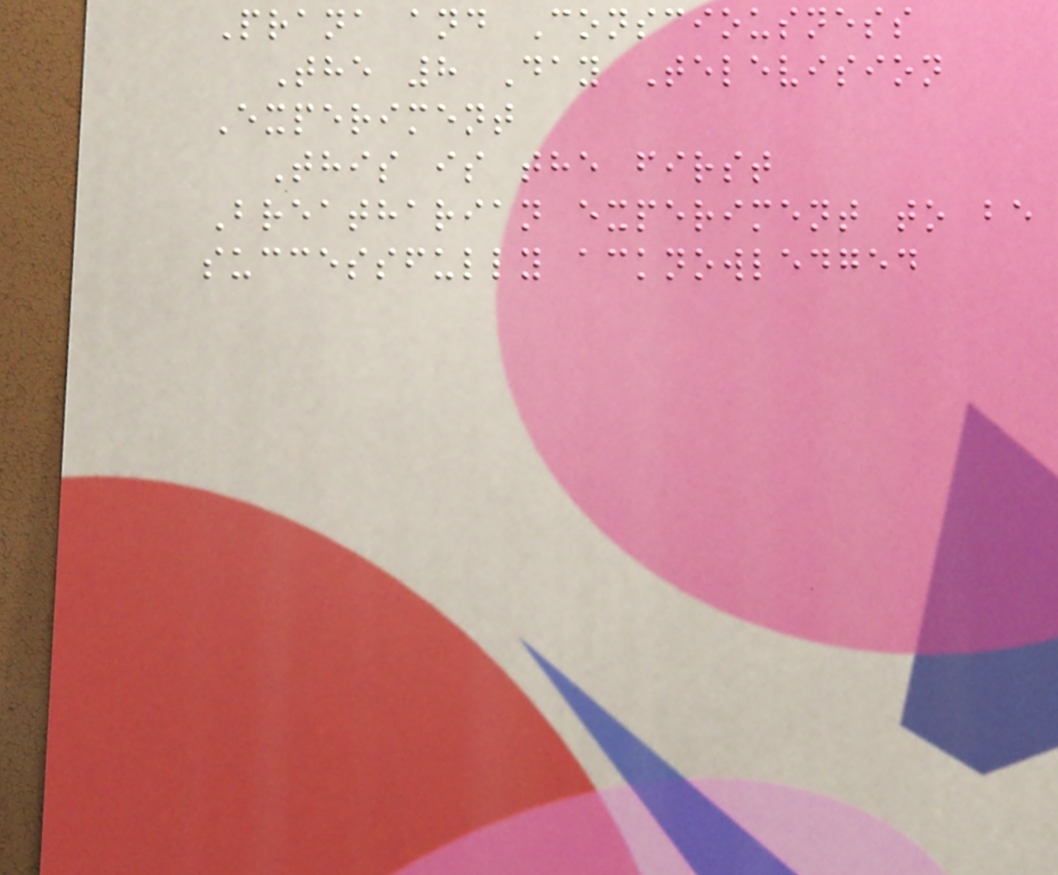Prana and Consciousness
The 8 Day Television
Experiment
This is the first
Breatharian experiment to be
successfully acknowledged
